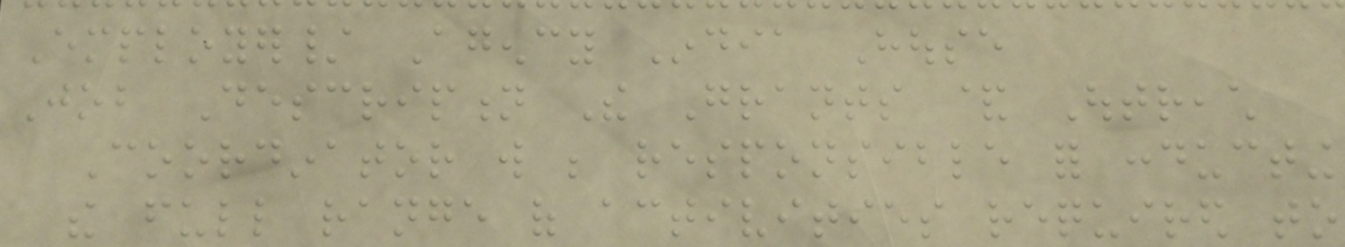Employer/ Agency India House
Job Description The Grants & Outreach
Coordinator will be responsible for conducting
the full range of activities required to
